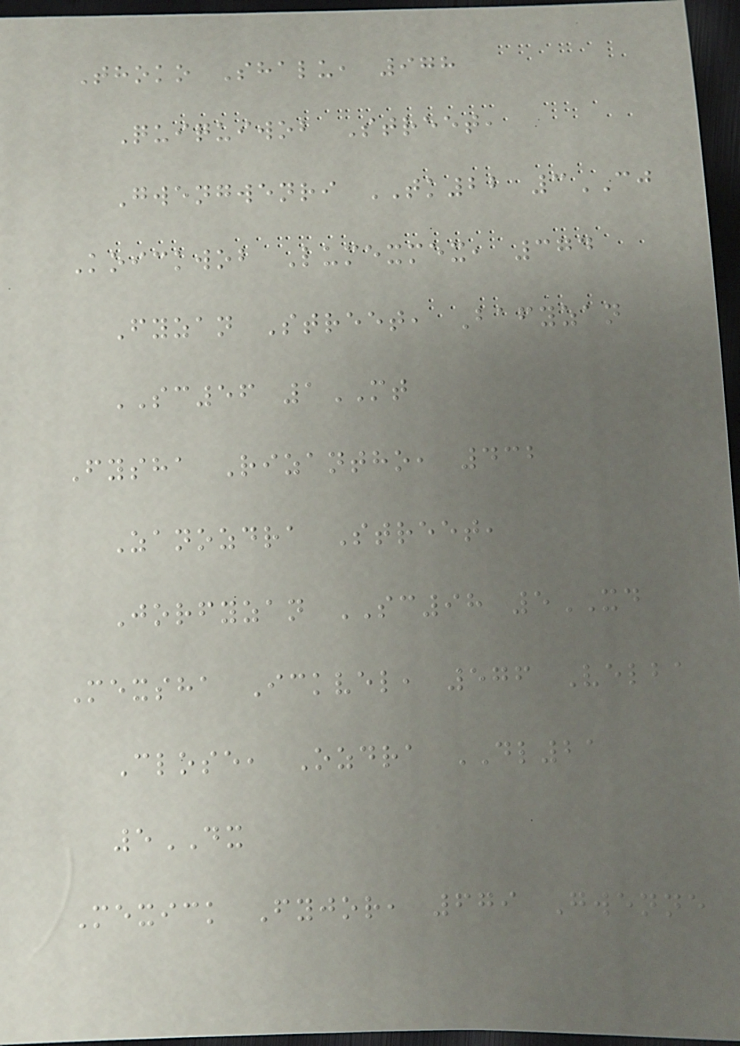Thoko Shalu, 978
Quiquiwob Street,
Gwengwenri TK22 3CJ
Koickwob Lumexmex, 374
Fyzan Street, Bafyzan
SC56 1MT
Fysha Rizantho, 432
Zanozdra Street,
Jorfyzan SC98 5XD
Mexsha Ickvel, 576 Velba
Close, Ozdra DL21
5DX
Mexick Fyjor, 679 Gwenne
